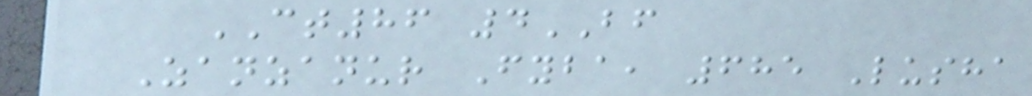CT86 4BF
Zanzanur Fyba, 685 Lusha
